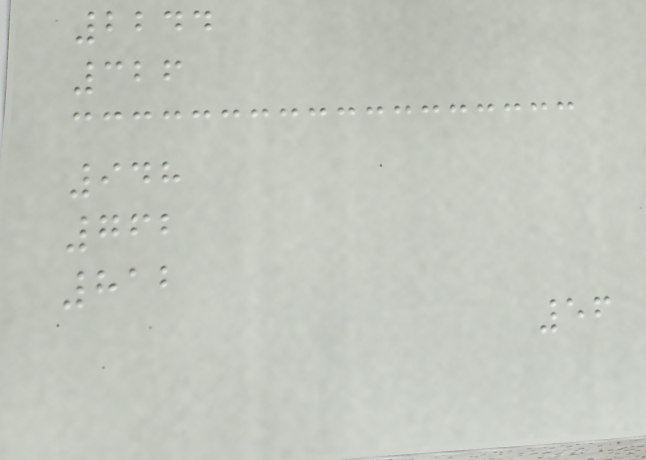2244
326
948
762
812
56
